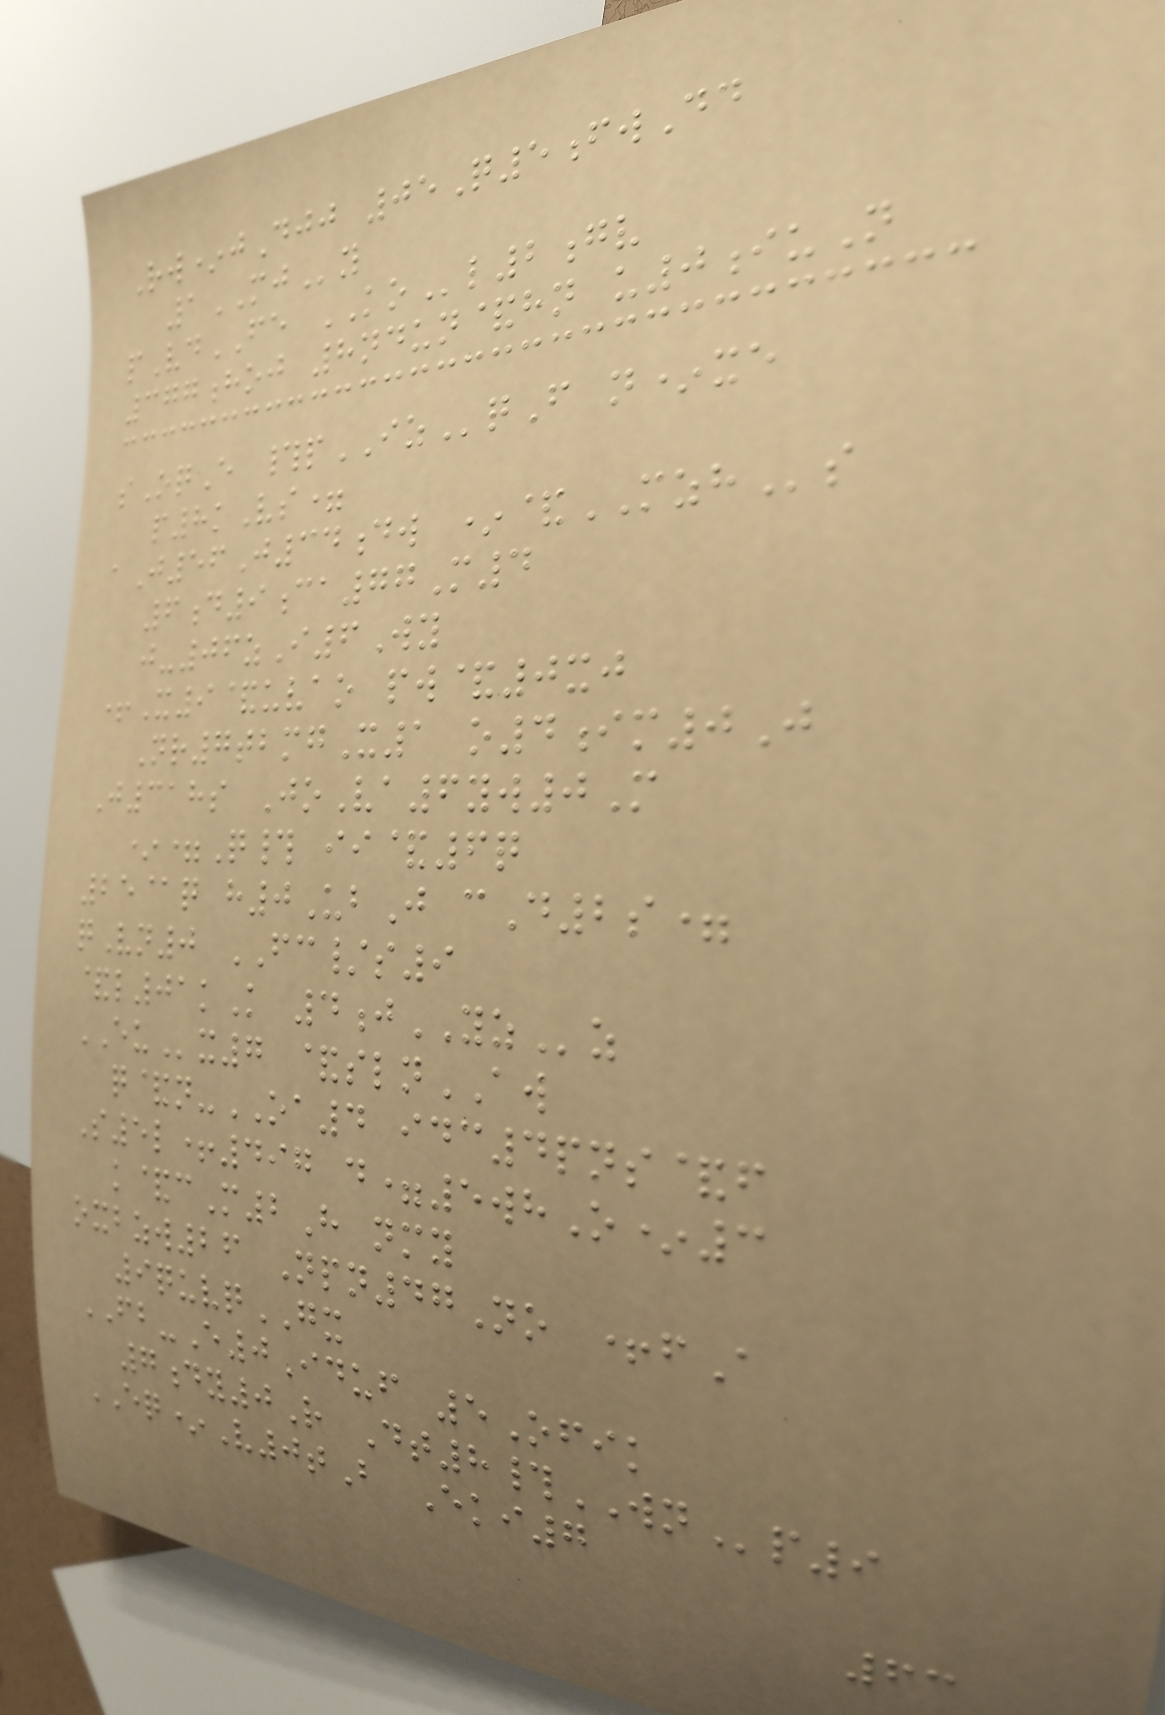Rw*jDjj 05Q5fwDd
1MJy
pVdFE KOl2gv
377hoj 8ndun&hn u0iuN
sOqE #pIZqF n*xe
p8kVs=
aJ56J34dw *&MZHs
6d9ca77M4
j-06zI6Wy
+X9&uvao pw&0xj
Nr7tbmgX1 o4im0J
J318s JoVa6yw0M
*=Q# ii&6q
25@q h0UbJ cD2s=
qVn0 FC/s9
&l01kK 4jYZz
EUx7 &slnAW
q&n-OA4 idc4pns&f
S5l+497 d=5whO*3
k&cM2H nmy
oxbzw26 Npn47No +fA
9quvqGX
FB-E0Iduf 5Ofik
7dy0R Dt8#WNp9
EQ*V0tB Eki7
63
